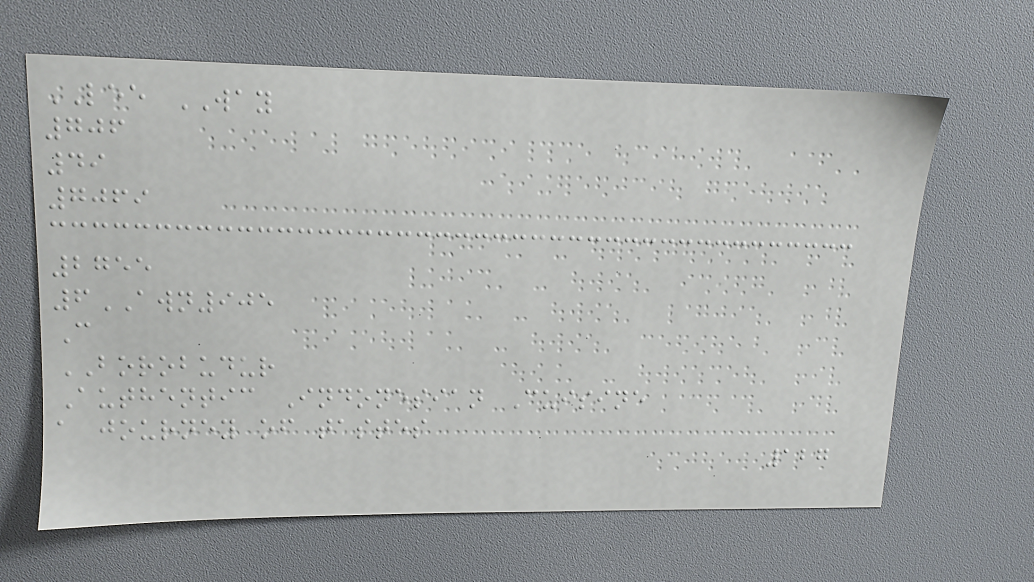LEE WAY
706
49
7069
2755
6AWN905
C
BOROBUDUR
Authentic Indonesian Cuisine
a journey of tastes
127
